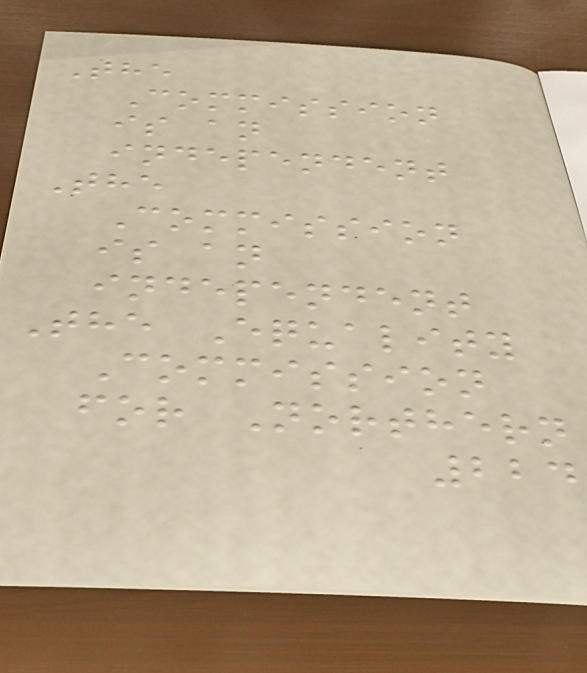The
Commission
is an
independent
The
Commission
is an
independent
The Equality
Commission
for Northern
224
